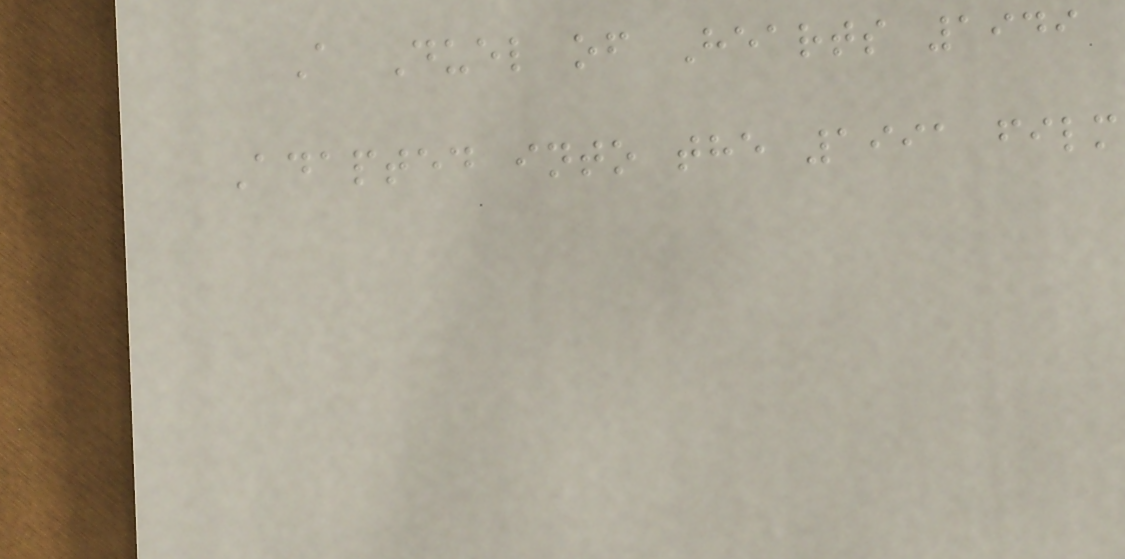A Duel of Hearts 1949
Adapted into the 1991 film
